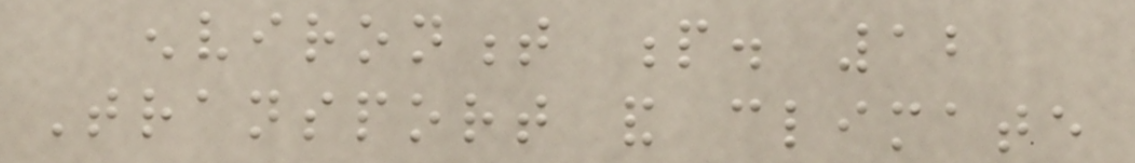environment p. 12
Transport and climate
